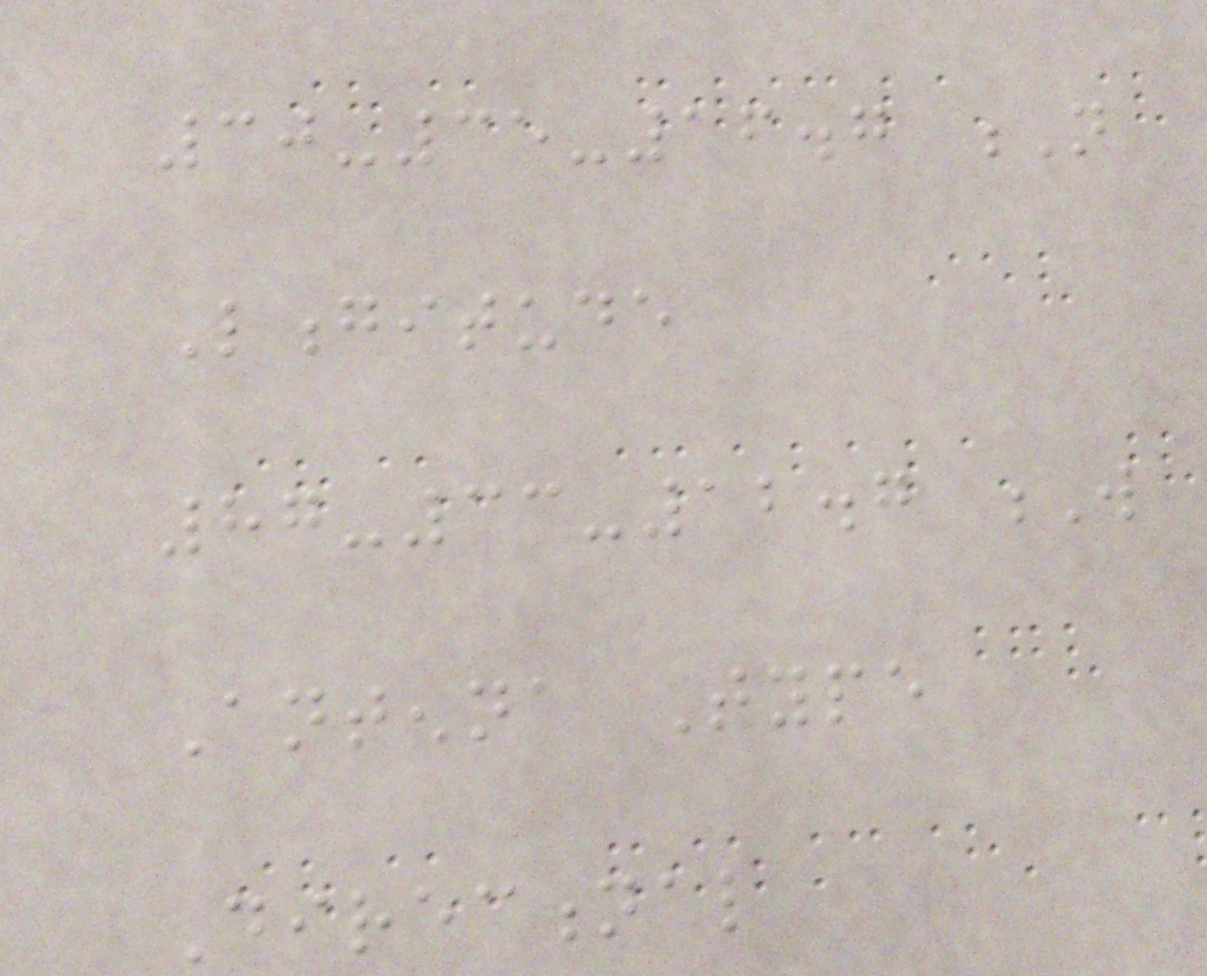30-35-16.7 N
Longitude
87-33-12.7 W
Antenna Type
Directional
